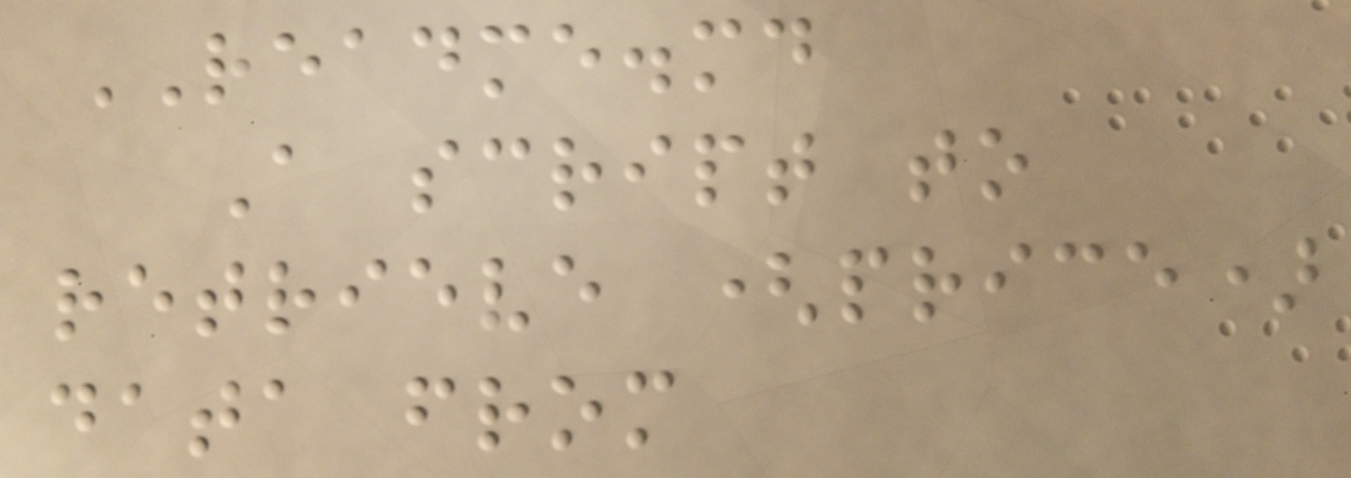README.md
A script to
retrieve (price)
data from
